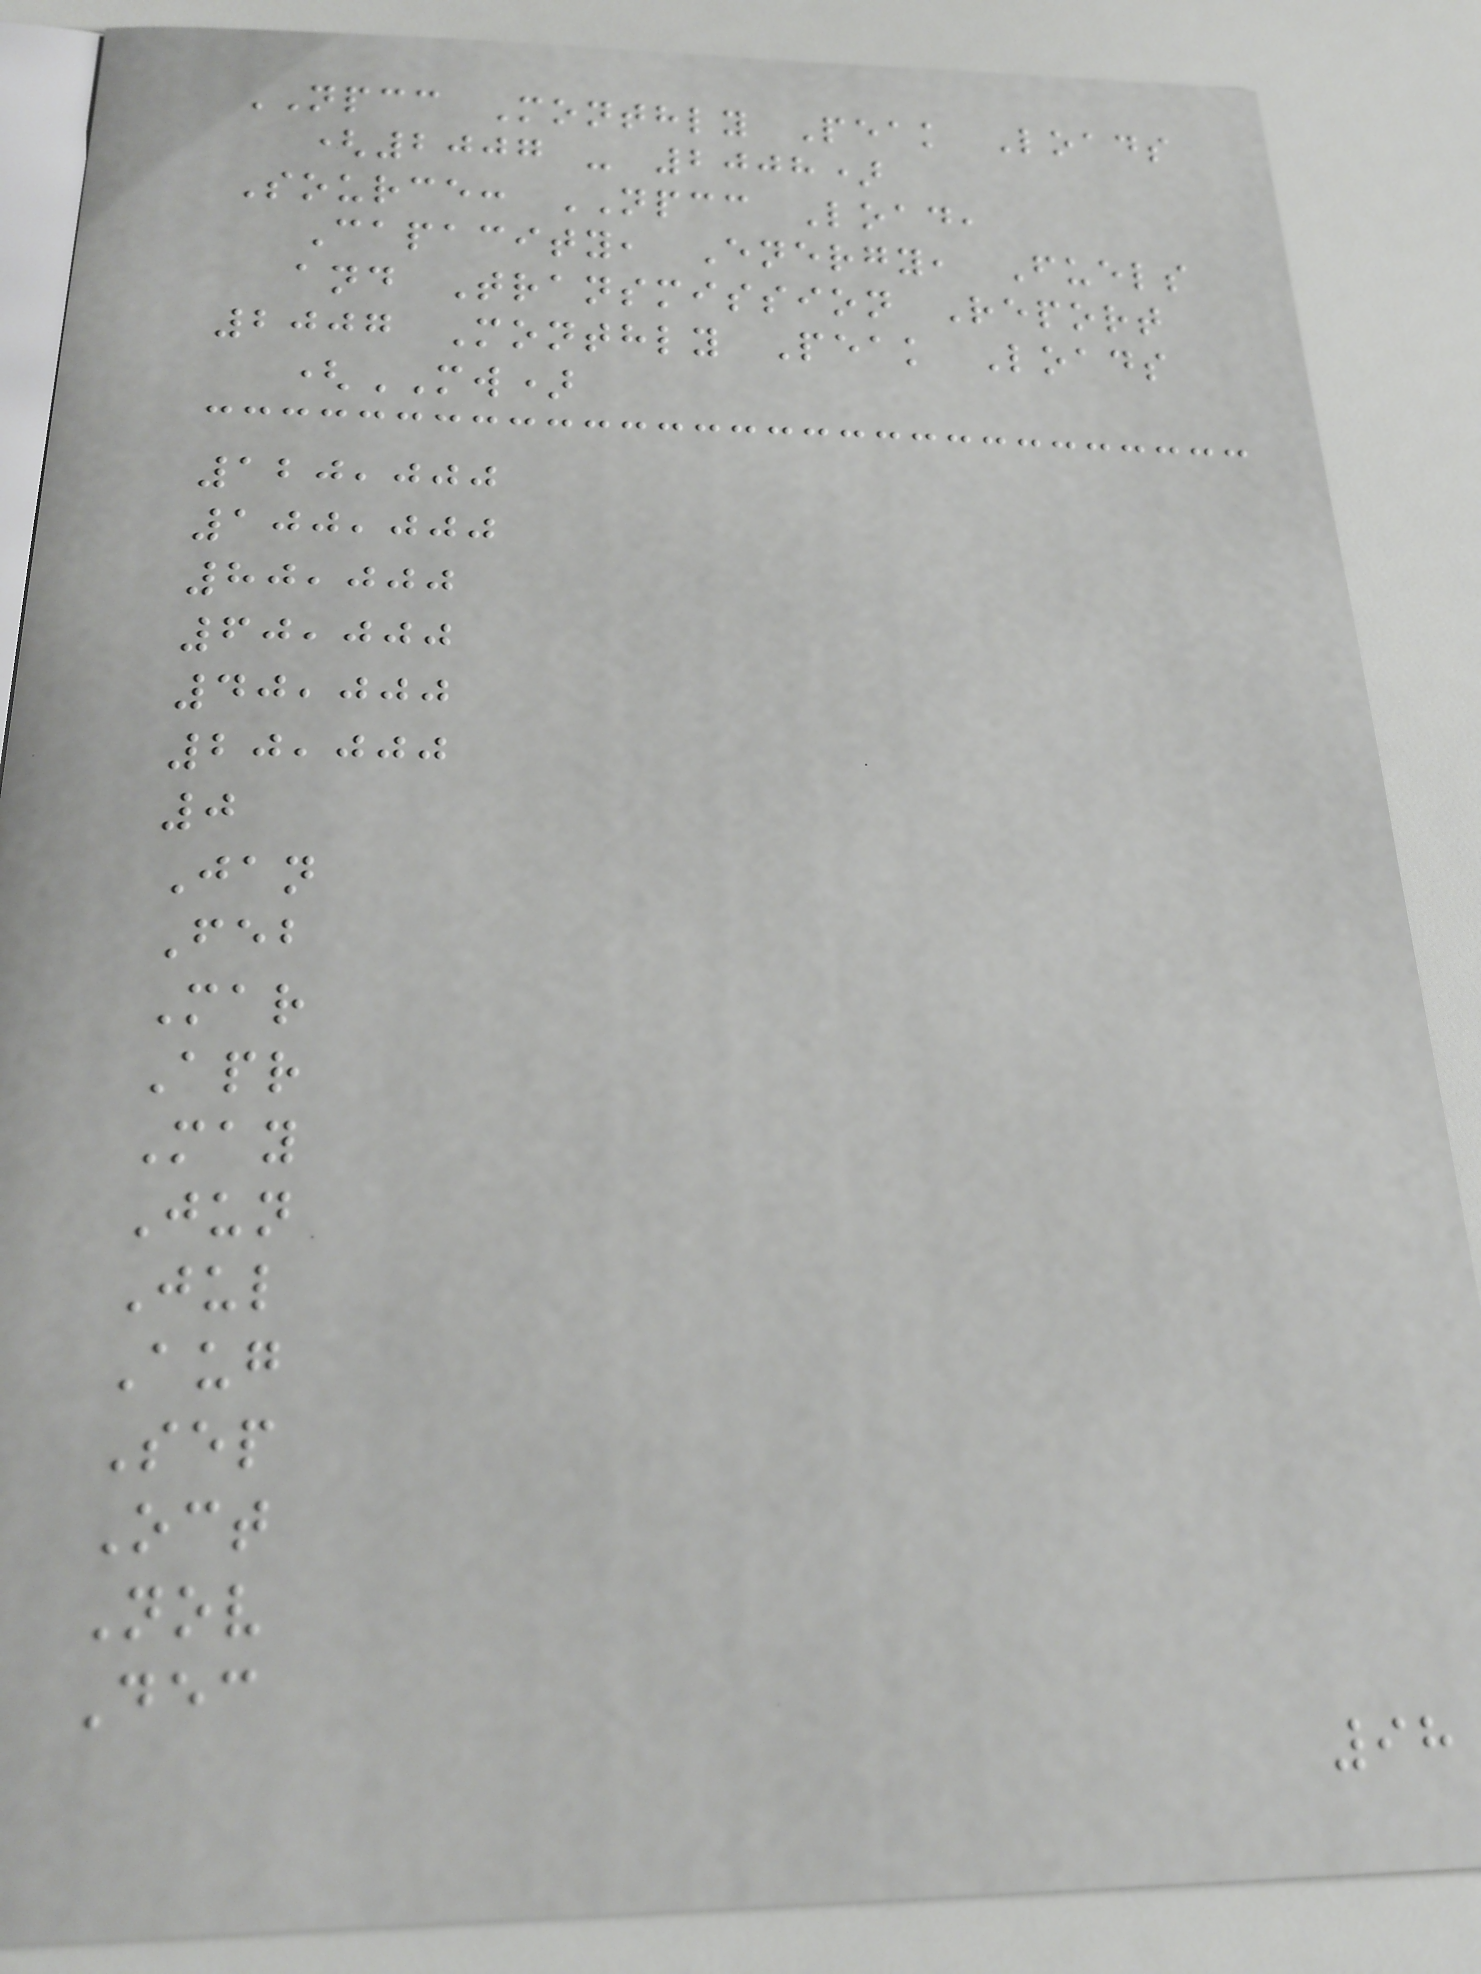NPCC Monthly Peak Loads
(2007 - 2008)
Source: NPCC Load,
Capacity, Energy, Fuels
and Transmission Report
2007 Monthly Peak Loads
(MW)
120,000
100,000
80,000
60,000
40,000
20,000
0
Jan
Feb
Mar
Apr
May
Jun
Jul
Aug
Sep
Oct
Nov
Dec
98
